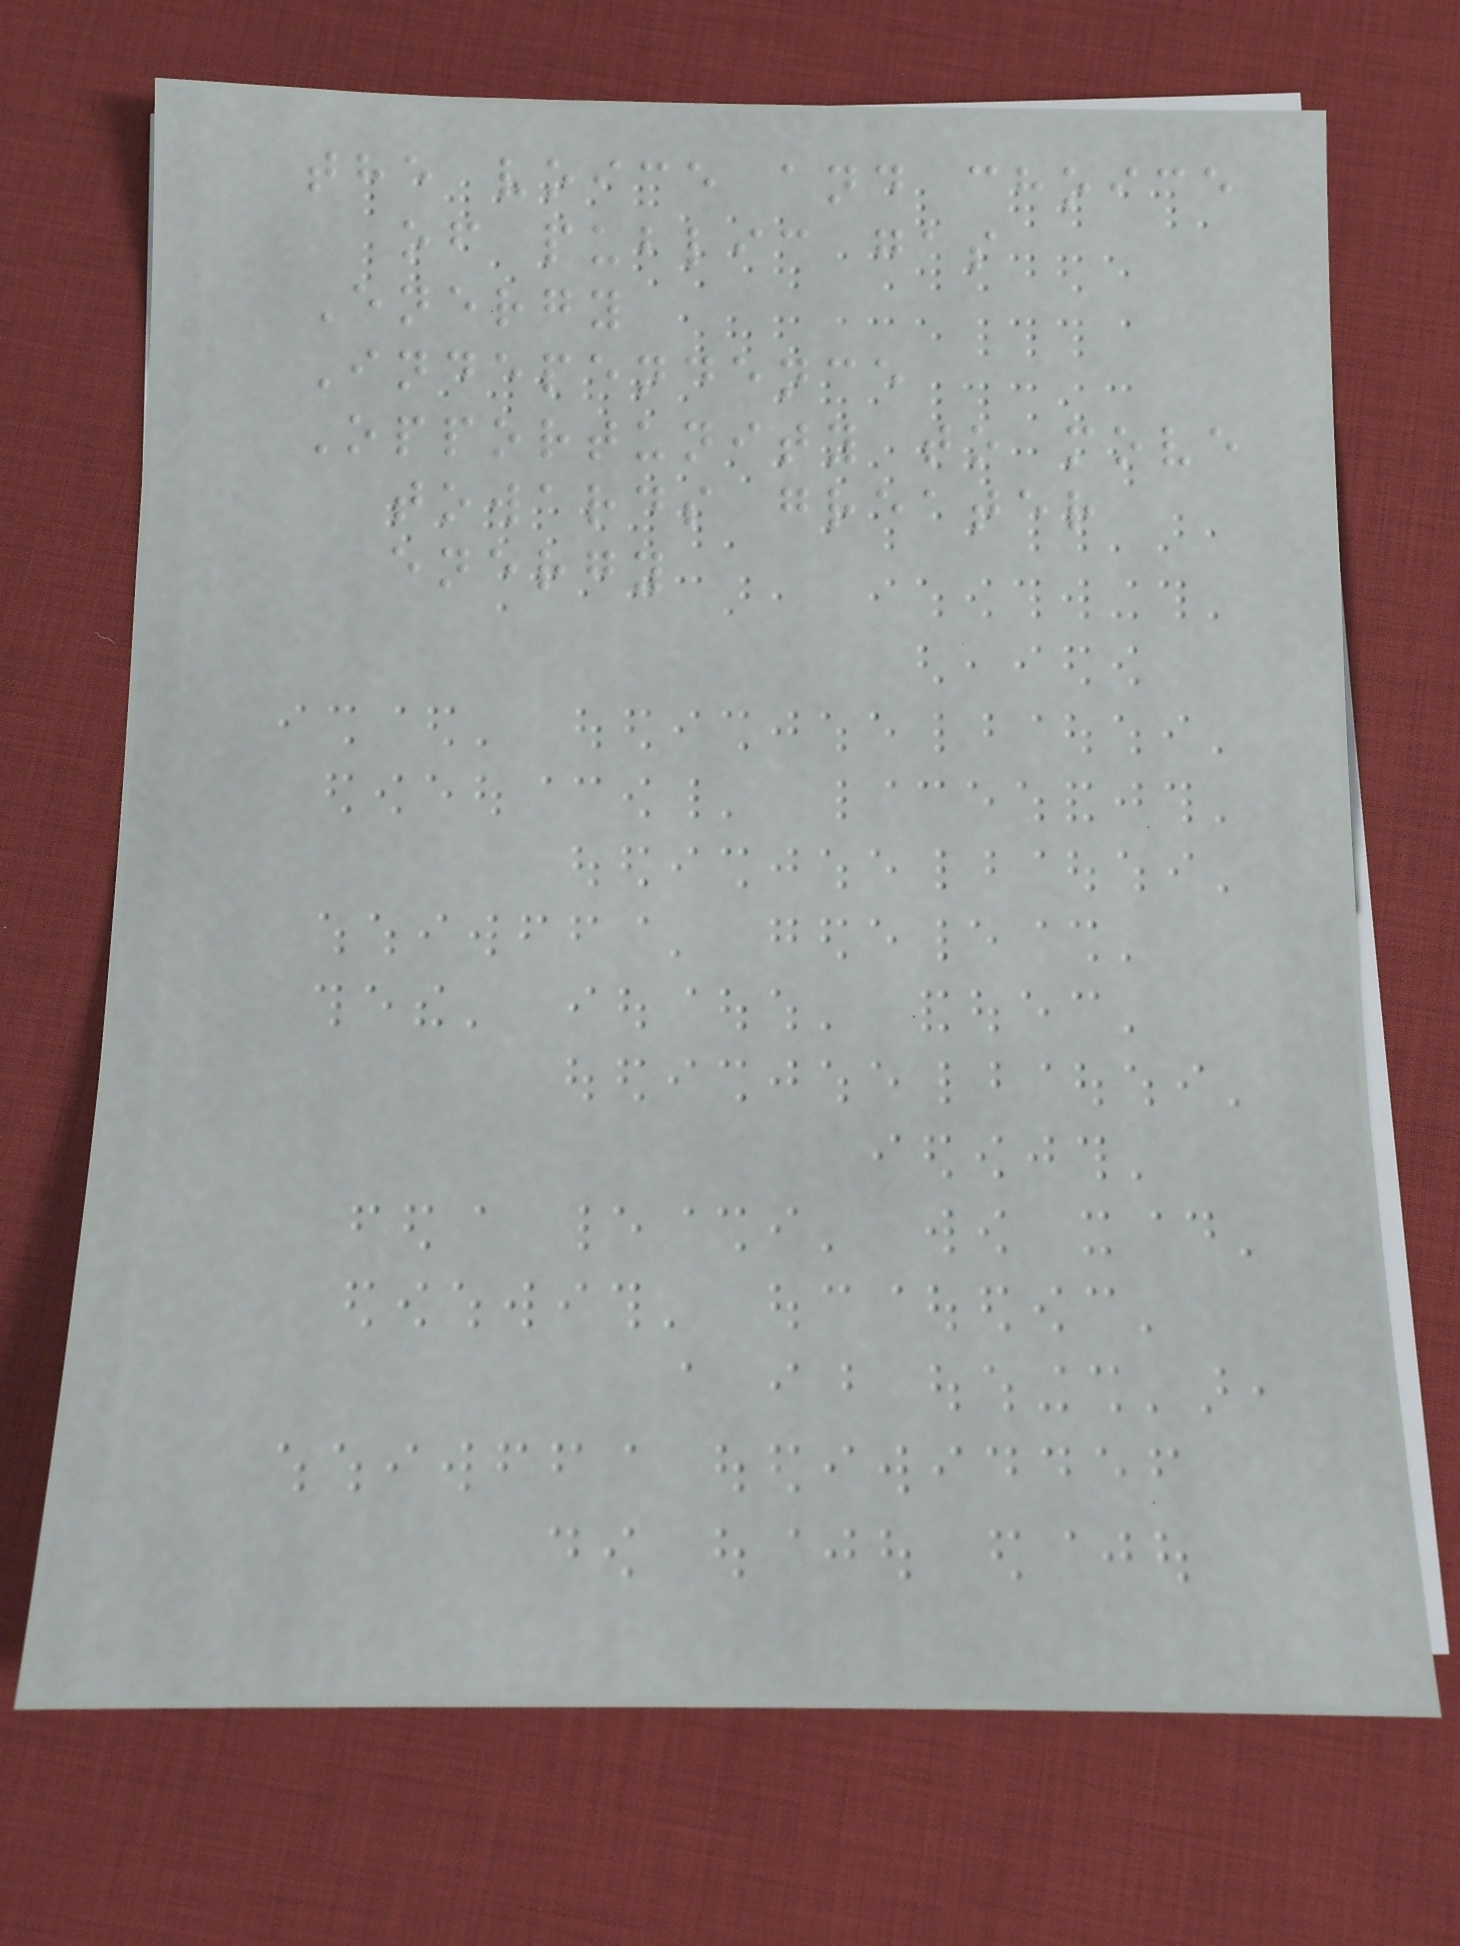the voice and choice
of public gas
Energy
Independence
Opportunity to move
towards greater
energy
